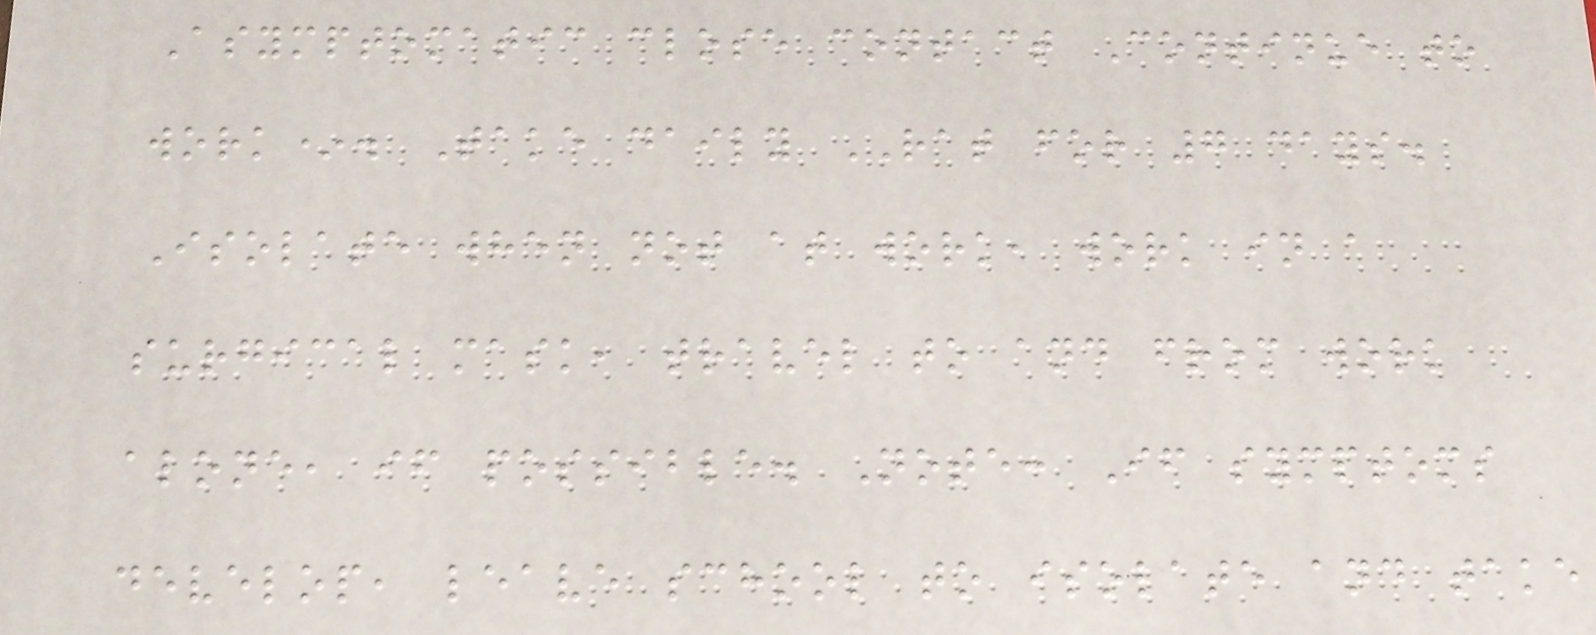Asymptomatic close contact Continue to
work*. Take daily RAT for 7 days.
Isolate when not at work, work in a
surgical mask, travel to and from work
alone, if possible. Note: If symptoms
develop, leave school to isolate and take
